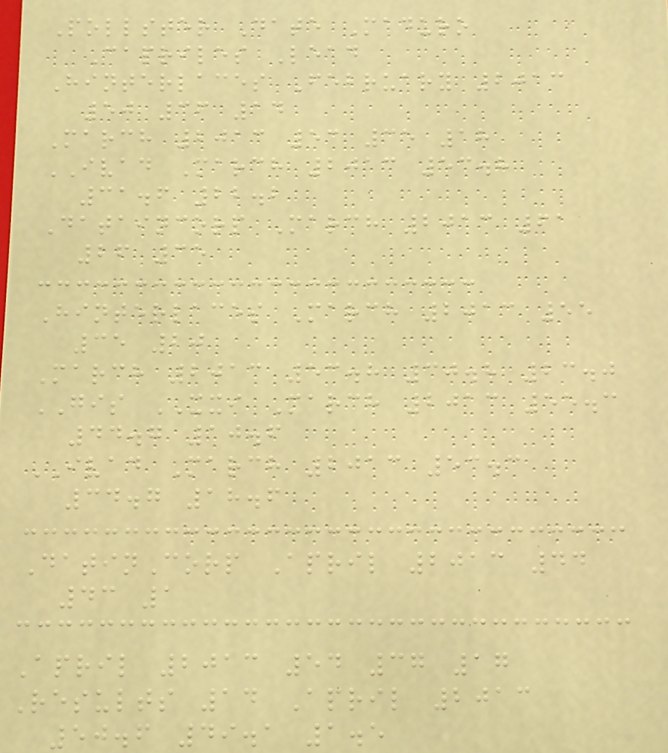Pollster Date Maduro
Capriles Lead
Hinterlaces February 2013
50 36 14
March 2013 53 35 18
IVAD March 2013 53.8
31.6 22.2
Dataincorp March 2013 61
26 35
Hinterlaces March 2013 55
35 20
March 2013 53.8 30.8 23.0
GIS XXI March 2013 55.3
44.7 10.6
IVAD March 2013 53.3
34.7 18.6
DatinCorp April 2013 44
43 1
April 2013 54 37 17
Results 14 April 2013
50.6 49.1 1.5
